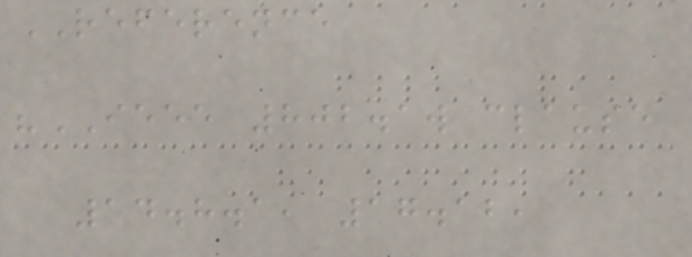REFERENCE
"IEEE 802.1w clause
14.8.1, 17.12,
